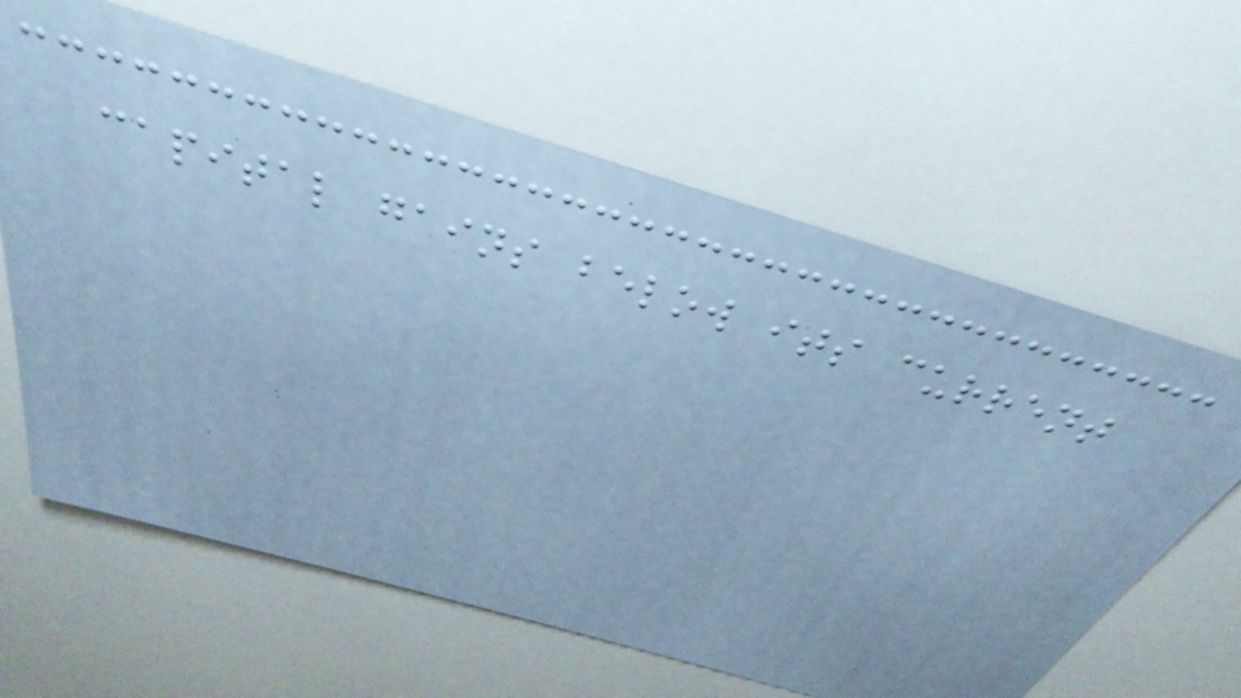capital gains below its current
